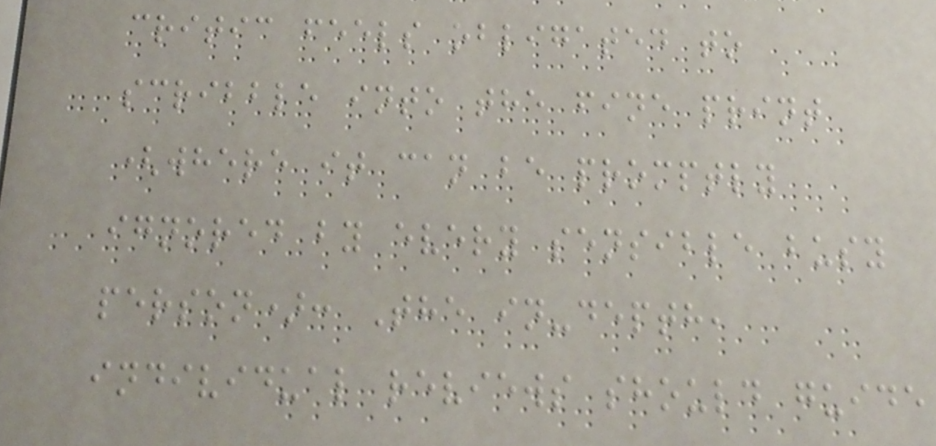critic feels obligated to
scribble into the fine print
(where it can be promptly
ignored by every sensible busy
person): The in-depth,
individual reviews should guide
